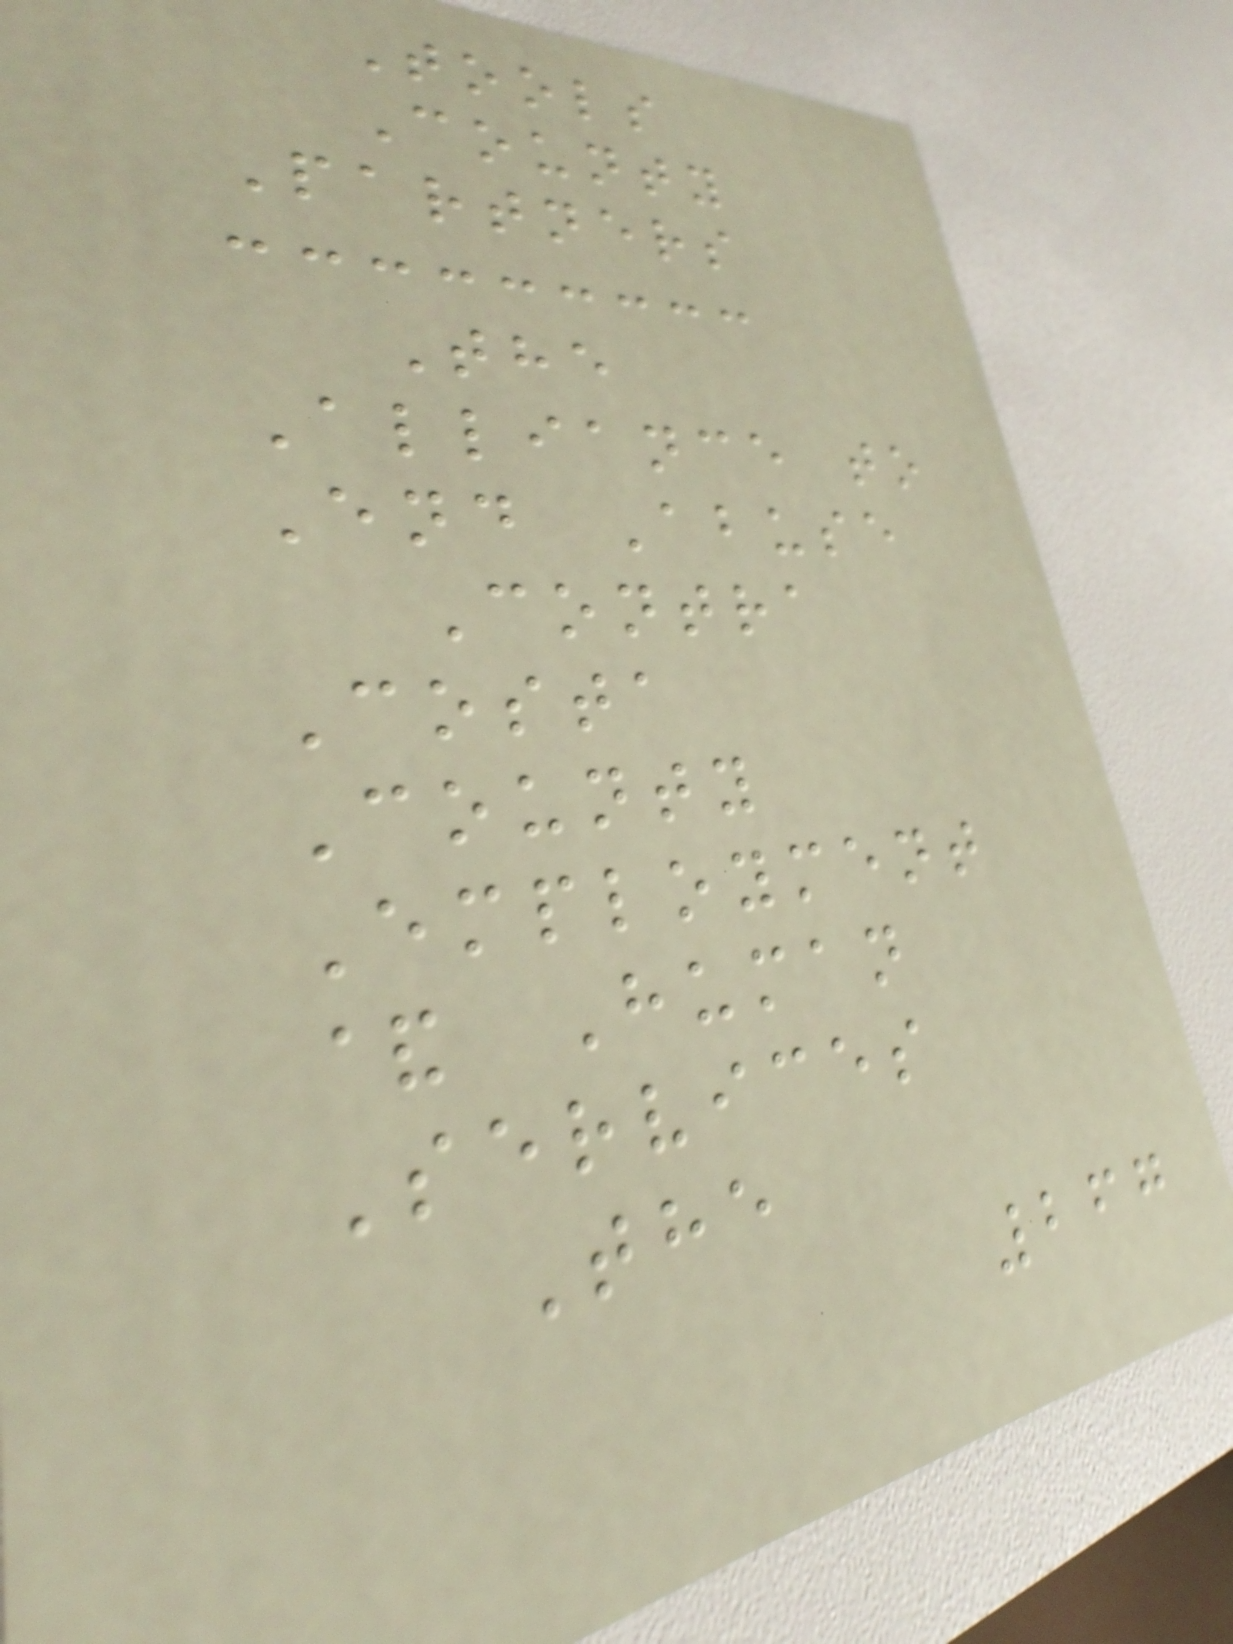Tools
County
Partners
The
Alliance to
End Abuse
Contra
Costa
County
Employment
& Human
Services
The
267
